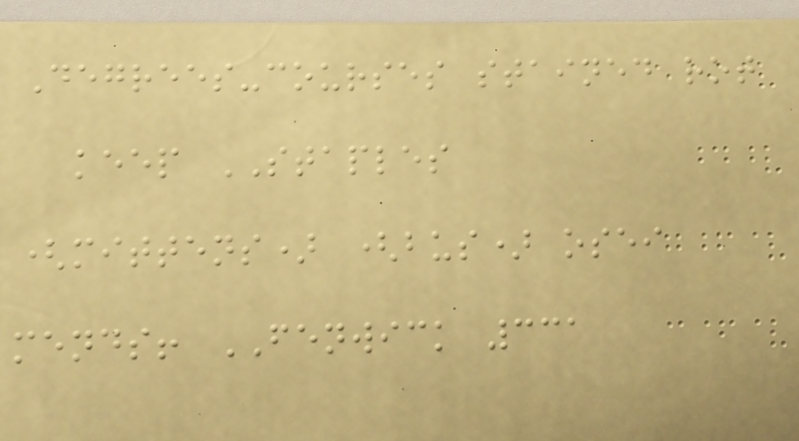Degrees-courses stained rot
keep STAPLES
(mittens) (bus) osei
mends! FENWICK 331
